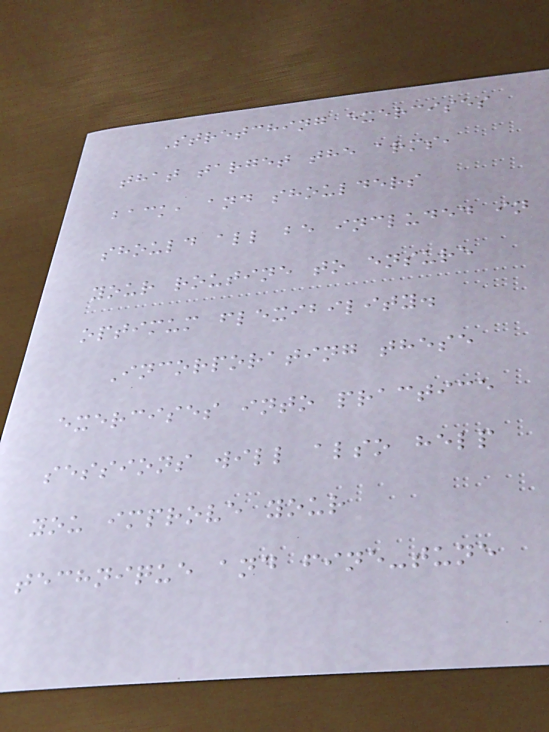Stretching exercises
that target the arms,
back, and shoulders
should all be included in
your routine to ensure
optimum flexibility.
Incorporating these
exercises into practice
sessions will also help
you improve your
technique and fine-tune
